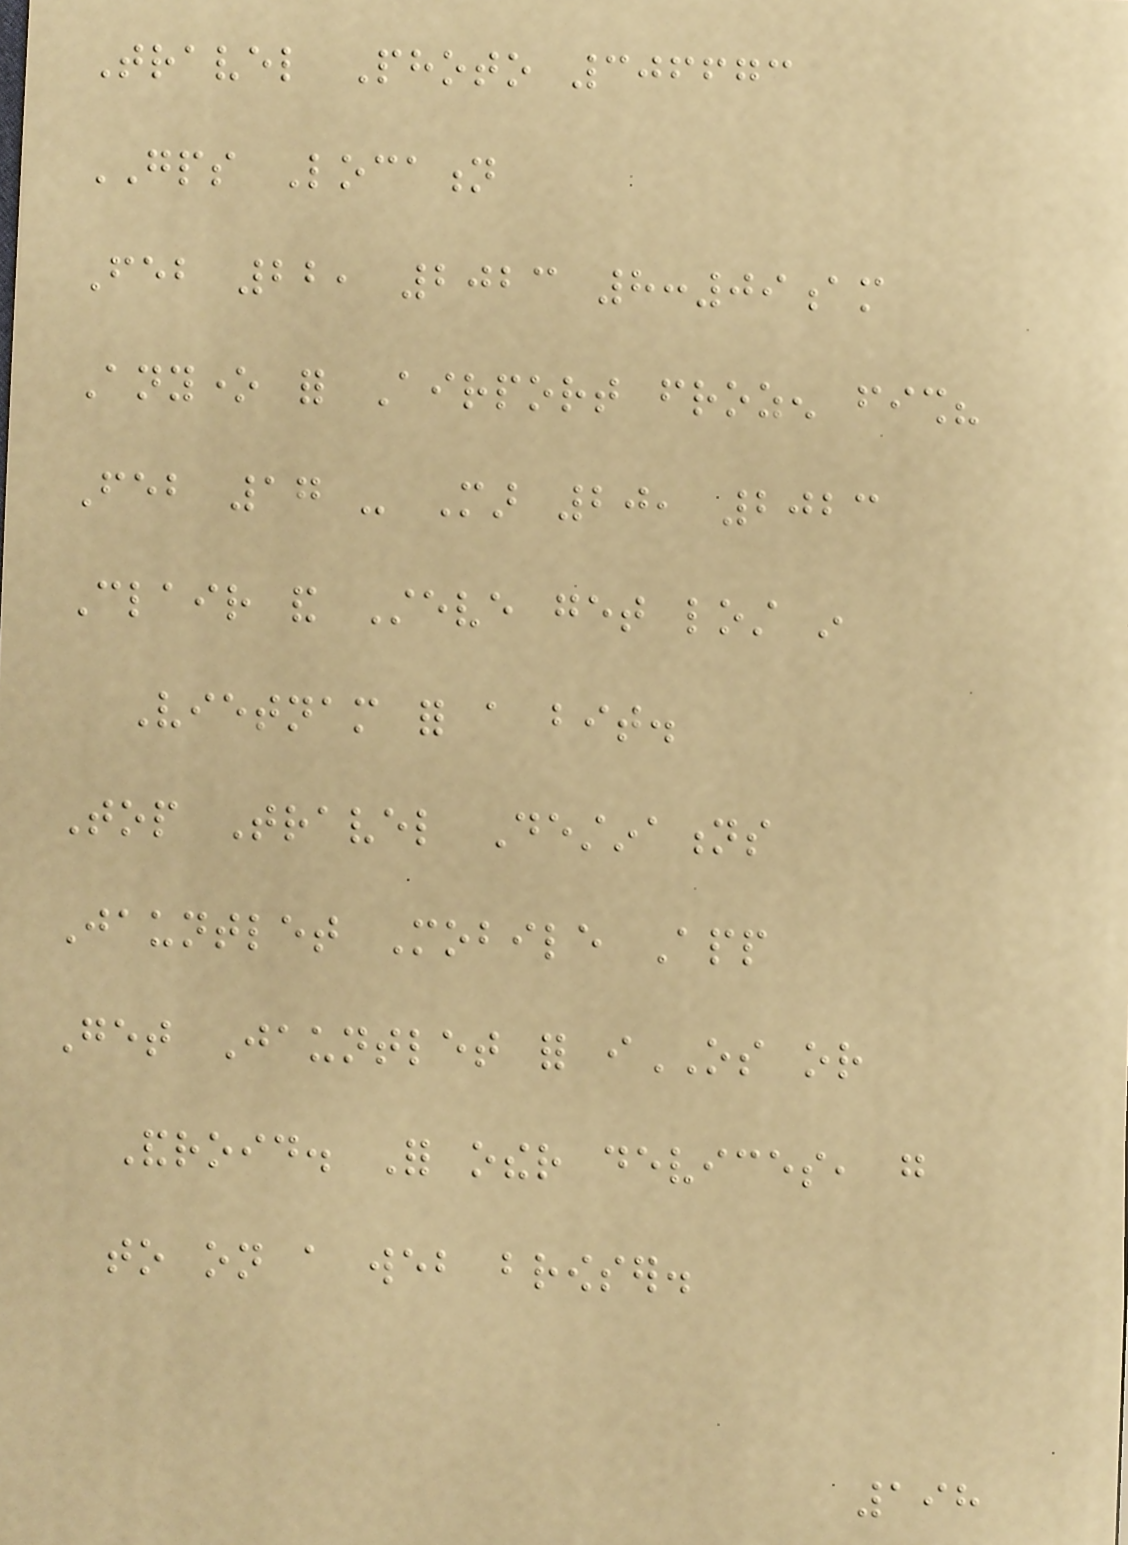Travel Photo 306673
GPS Location
Feb 22, 2023 8:09am
Anyone for Airport frozen fish?
Feb 17 - Mar 20, 2023
Clair and Steve get lost in
Vietnam for a bit.
Top Travel Destinations
Jauntlet Mobile App
Get Jauntlet for iOS or
Android. For other devices, go
to on a web browser.
198
